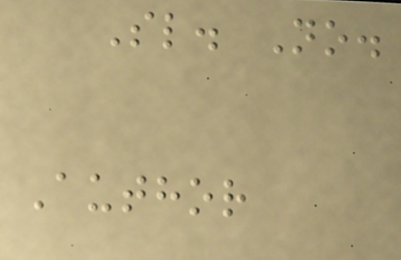Sl. No.
Author
